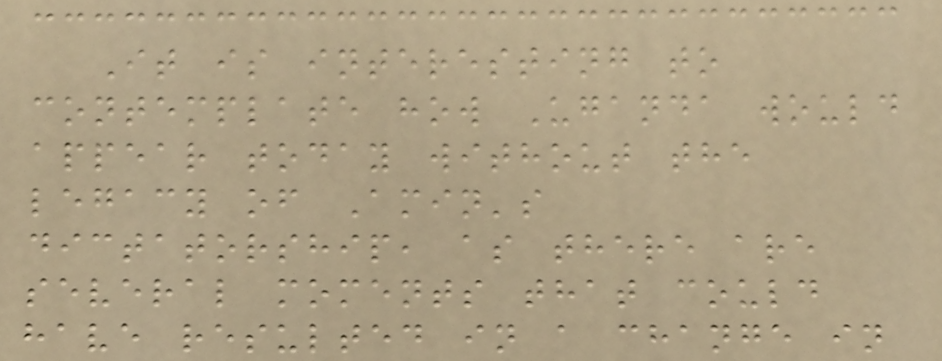It is interesting to
contemplate how Uganda would
appear today without the
legacy of Amin's
dictatorship, as there are
several moments that could
have resulted in a change in
